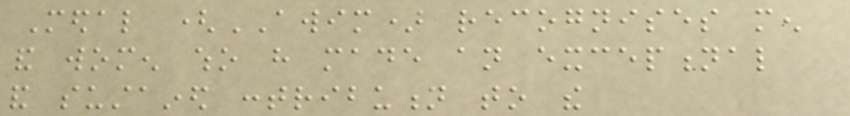Medal (AWIM) recognises men
and women who have made an exceptional
and sustained contribution to the
